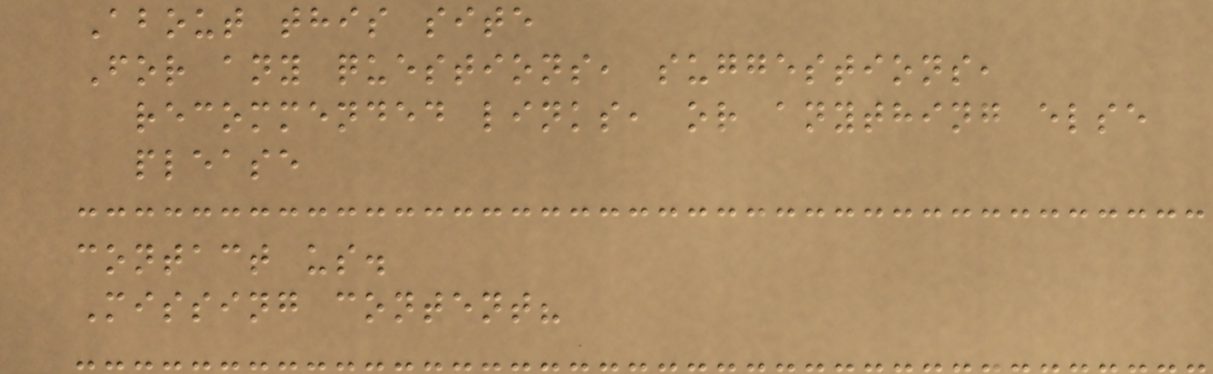About this site
For any questions, suggestions,
recommended links, or anything else
please
contact us.
Missing content?
